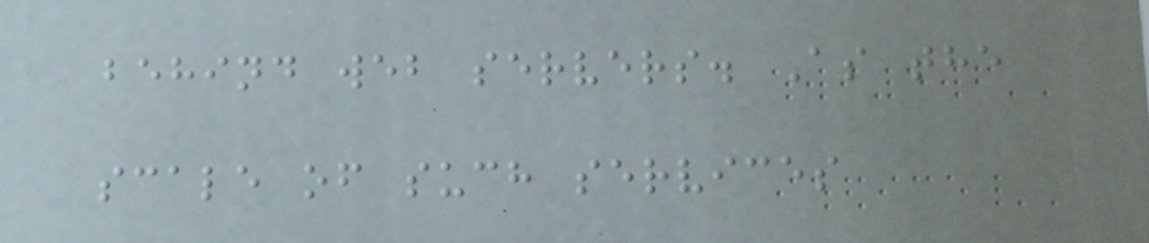behind web servers. As the
scale of such services
